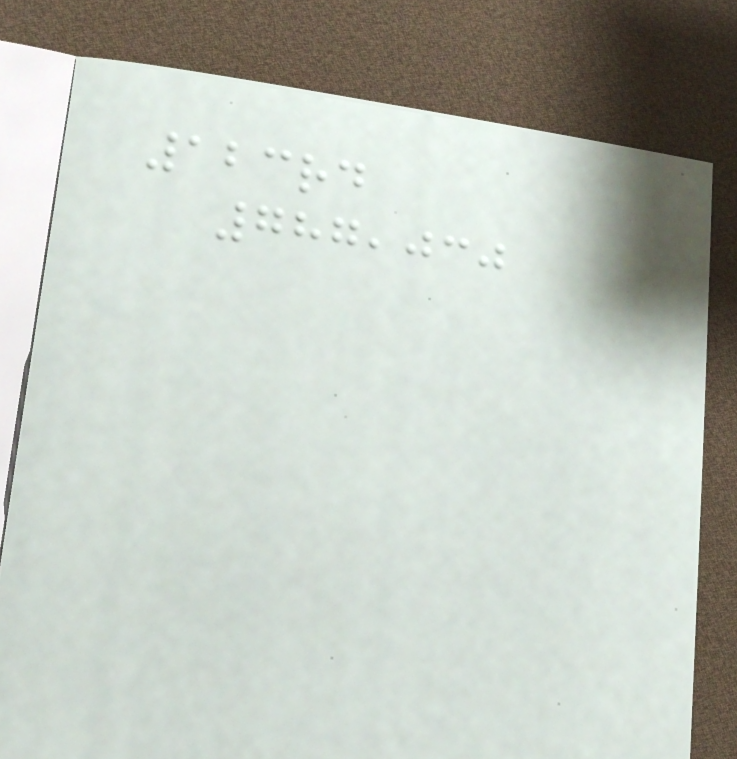123rd
787,030
